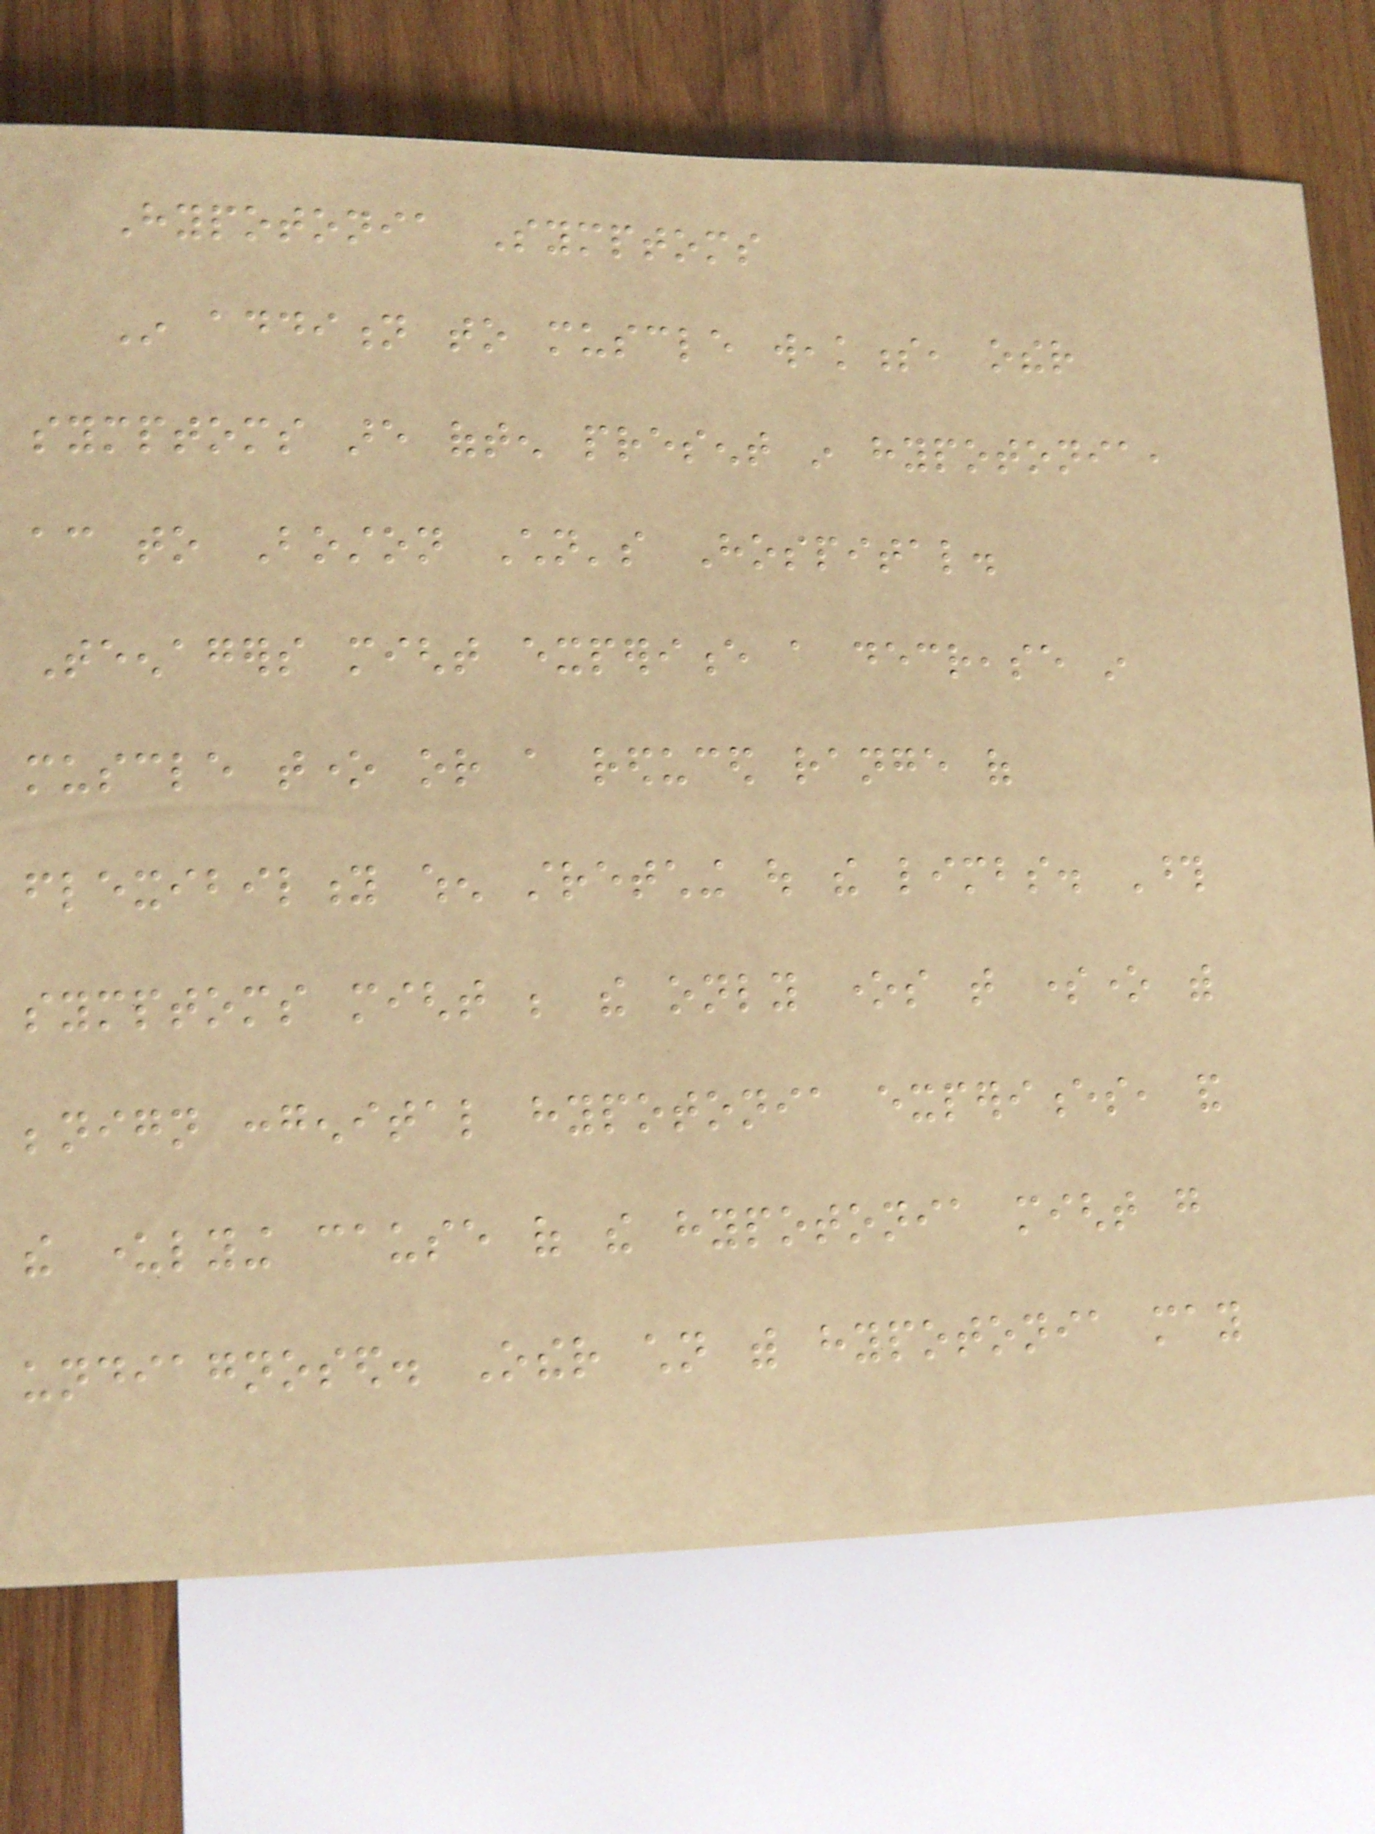Hypotonia Symptoms
In addition to muscle weakness, other
symptoms are often present in hypotonia,
according to Boston Children's Hospital.
Teenagers might experience a decrease in
muscle tone or a reduced range of
flexibility when stretching out the limbs. Those
symptoms might be the only ones that someone with
benign congenital hypotonia experiences, and
the underlying cause of the hypotonia might go
undiagnosed. Other children with hypotonia may
